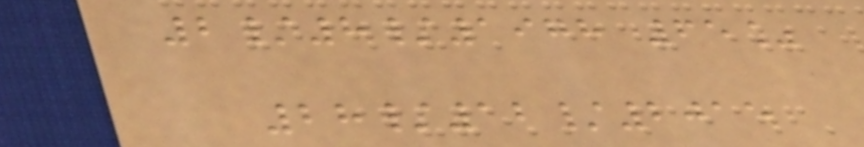2/8/1978 65%
28/12/2015
